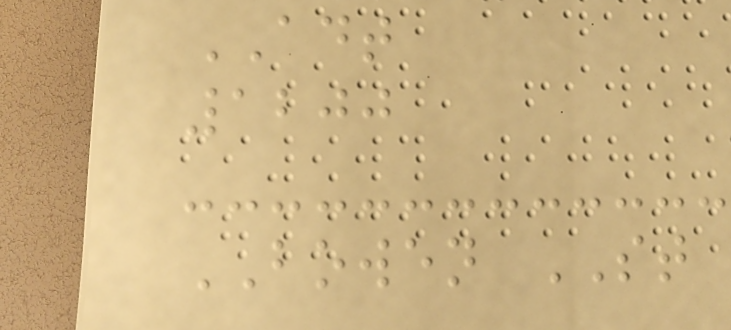ADT
1200
BOWEN ST
